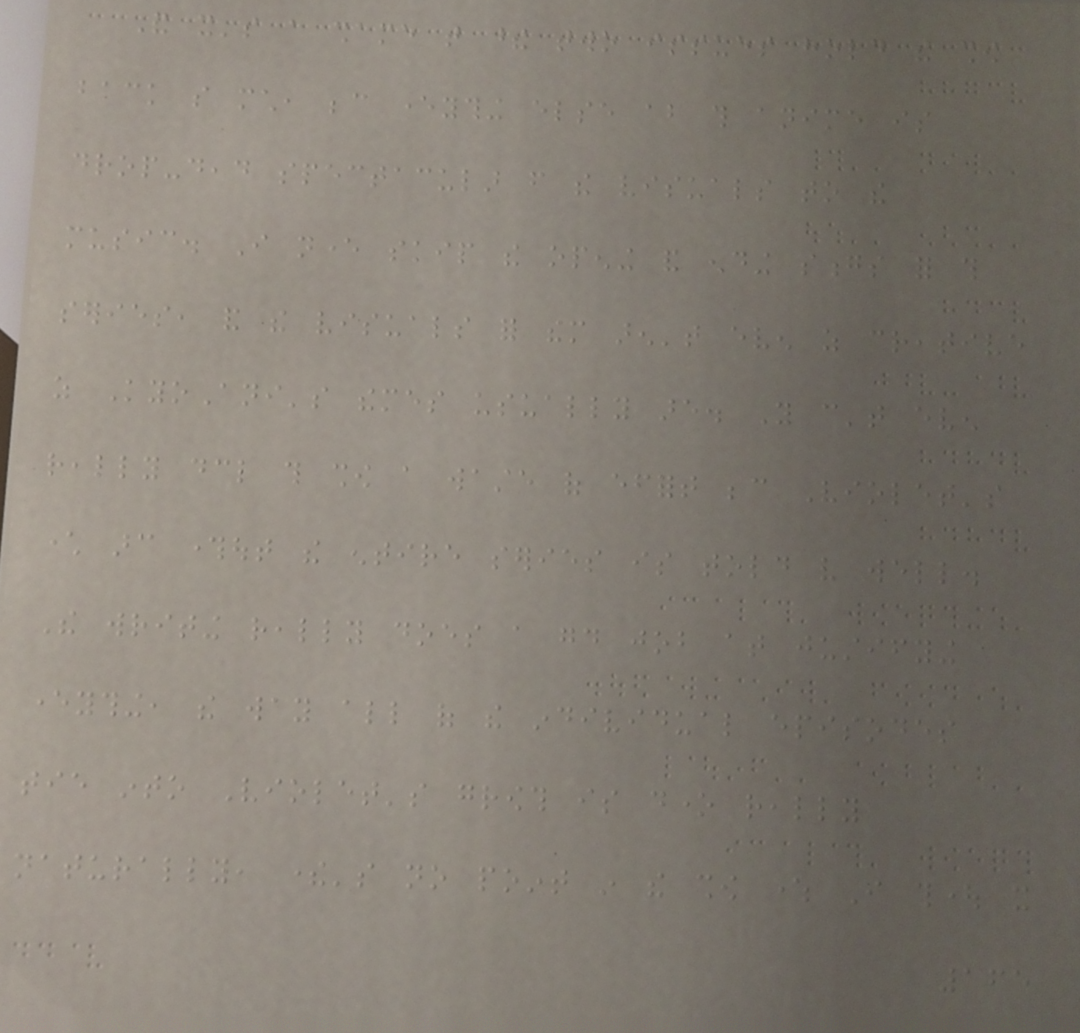And it's a shame that these two issues hold the show
back so much, because everything else about this anime is
drop-dead spectacular from the visuals to the
music. I never skip the opening and ending songs for this
series, and the visuals for them aren't even as creative
as KyoAni's themes usually are. You can't even
really declare this show a waste of effort because Violet's
character arc throughout the entire series is told very well.
The writing really does a good job at justifying
everything, the way all of the individual episodes
tie into Violet's growth is done really
naturally, there's no point in the show where I thought it
165
